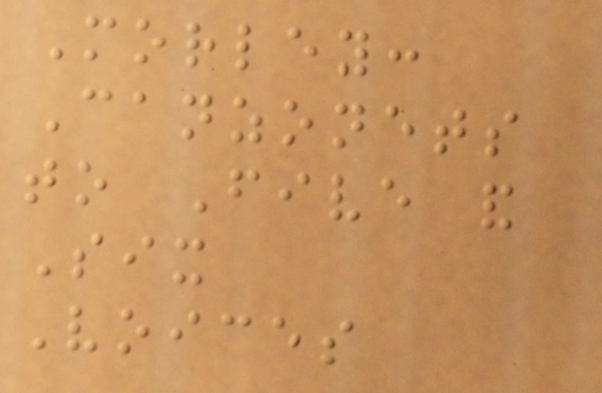Morley:
Canzonets
to Five and
Six
Voices
